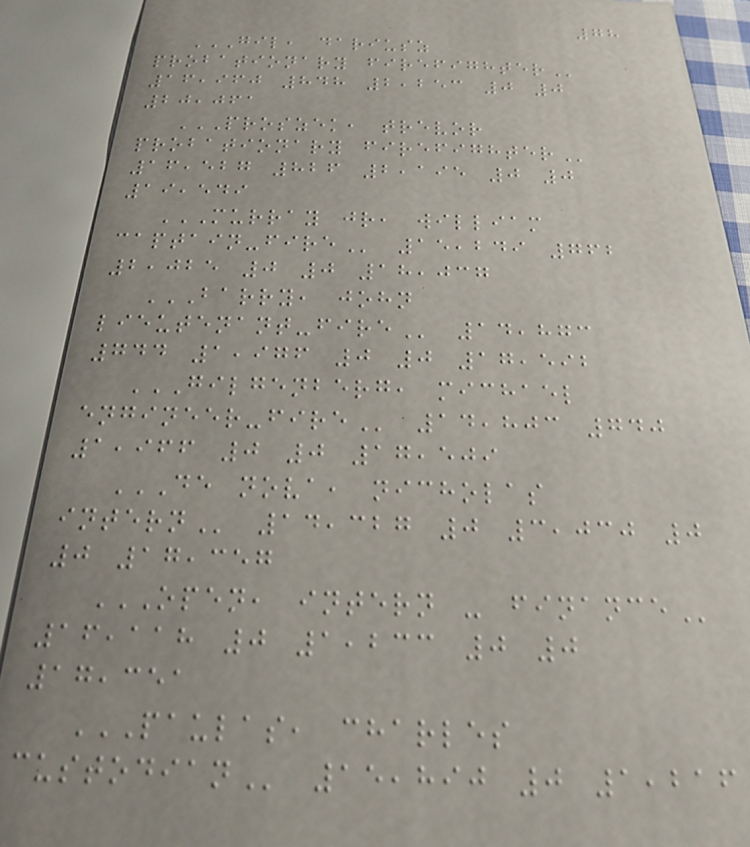78
GIL, DARIUSZ
PROBATIONARY FIREFIGHTER
16,960 848 2,253 0 0
20,061
PROSZEK, TREVOR
PROBATIONARY FIREFIGHTER
16,527 826 2,195 0 0
19,549
MURRAY JR, WILLIAM
CAPTAIN-FIRE 15,249 762
2,025 0 0 18,037
BARRY, JOHN
LIEUTENANT-FIRE 14,873
744 1,976 0 0 17,592
GILGENBERG, MICHAEL
ENGINEER-FIRE 14,803 740
1,966 0 0 17,509
DE NOVA, NICHOLAS
INTERN 14,327 0 3,030 0
0 17,357
OPEN, INTERN - FINANCE
16,118 0 1,233 0 0
17,351
PAULAS, CHARLES
CUSTODIAN 15,890 0 1,216
